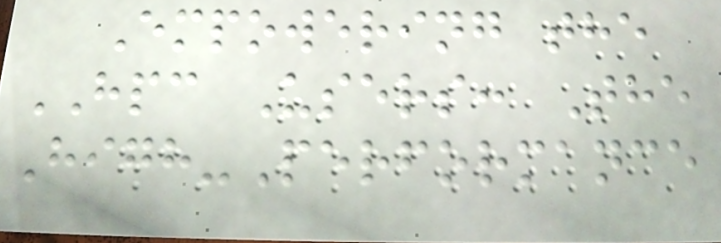Empowering the
HPC Users: The
High-Performance
